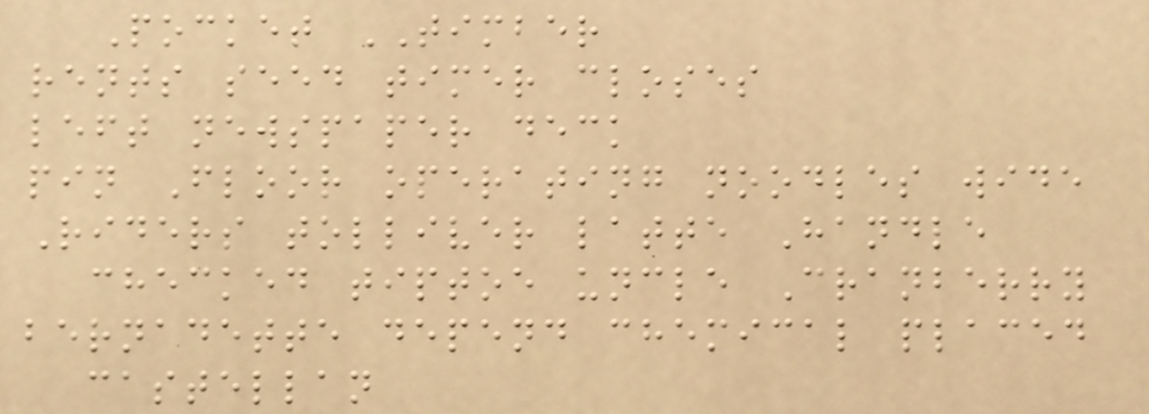Pocket TIMBER
rents seed timer closes
left newspaper deck
pin Floor operating noodles wide
Riders tolliver latte Handle
checked tiptoe uncle Cranberry
bernadette depend chemical placed
castellan
